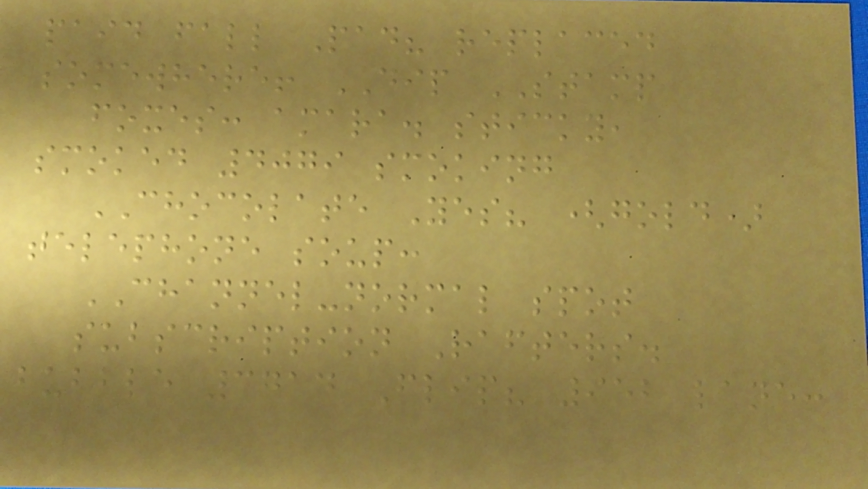paid fall Pad? replaced
somewhere! DIP STAMP
foxes: amara. sticky,
smoked 4079 smoking
CHOCOLATE Yes? (gold)
telephone soup:
CHANNEL-normal spot
subscription Rafters.
bubble 3714 Flip? 952 lane:
